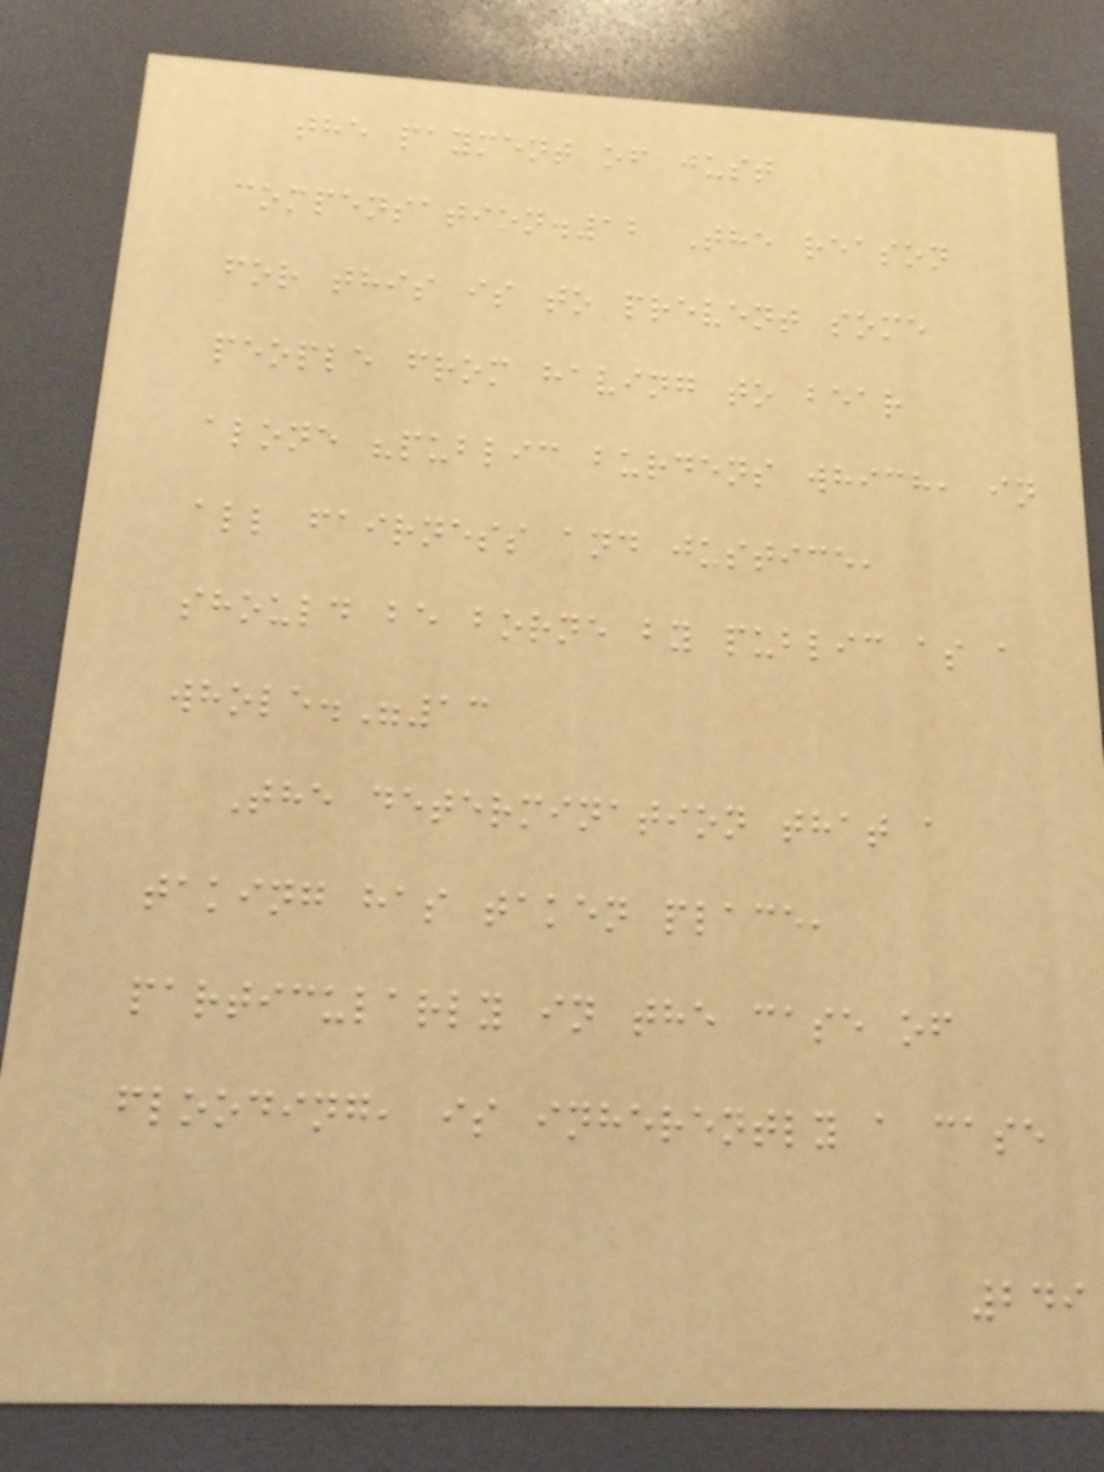the payment of just
compensation.12 The reason
for this is to prevent some
people from having to bear
alone "public burdens which, in
all fairness and justice,
should be borne by public as a
whole."13
The determination that a
taking has taken place,
particularly in the case of
flooding, is inherently a case
249
